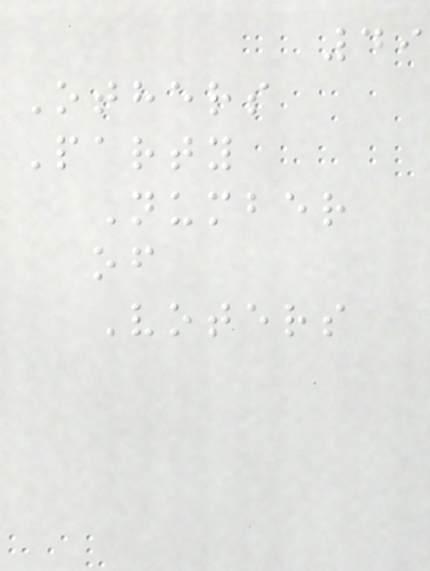49
Others
Party
Number
of
Voters
